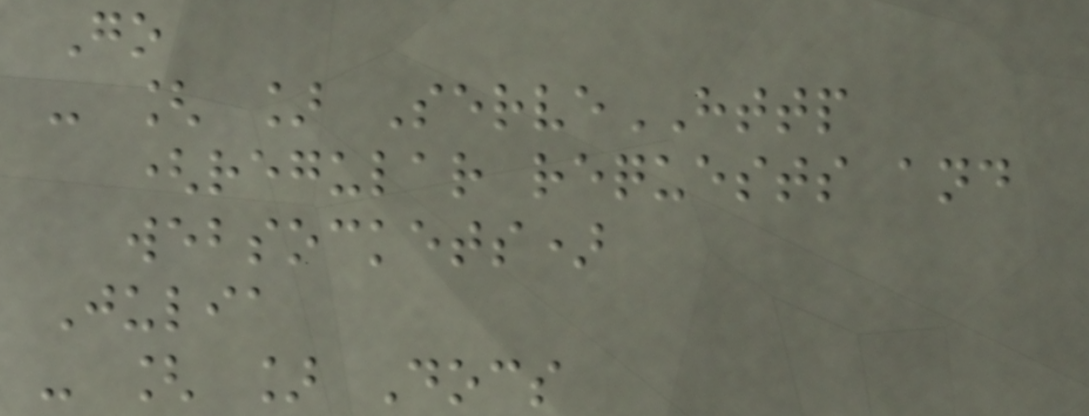Go
- [ ] ServeHTTP
(regular requests and
websockets)
Julia
- [ ] Docs
